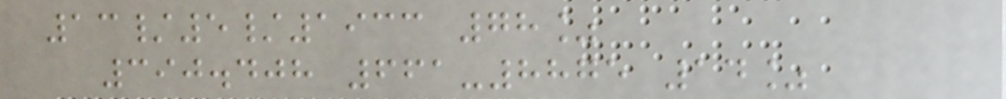13/5/1933 78%
390.408 661-8875 14%
